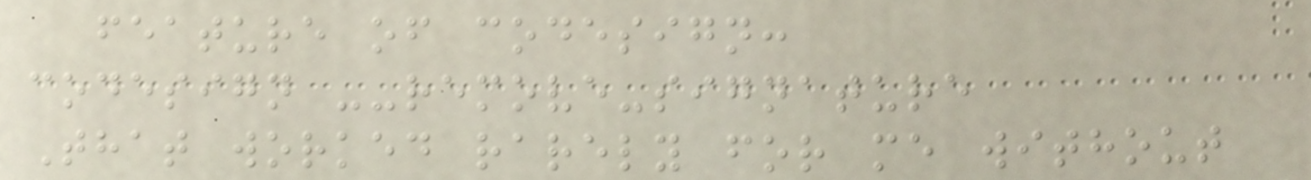feature of codesign:
codesign --remove-signature
That worked rarely for me without
